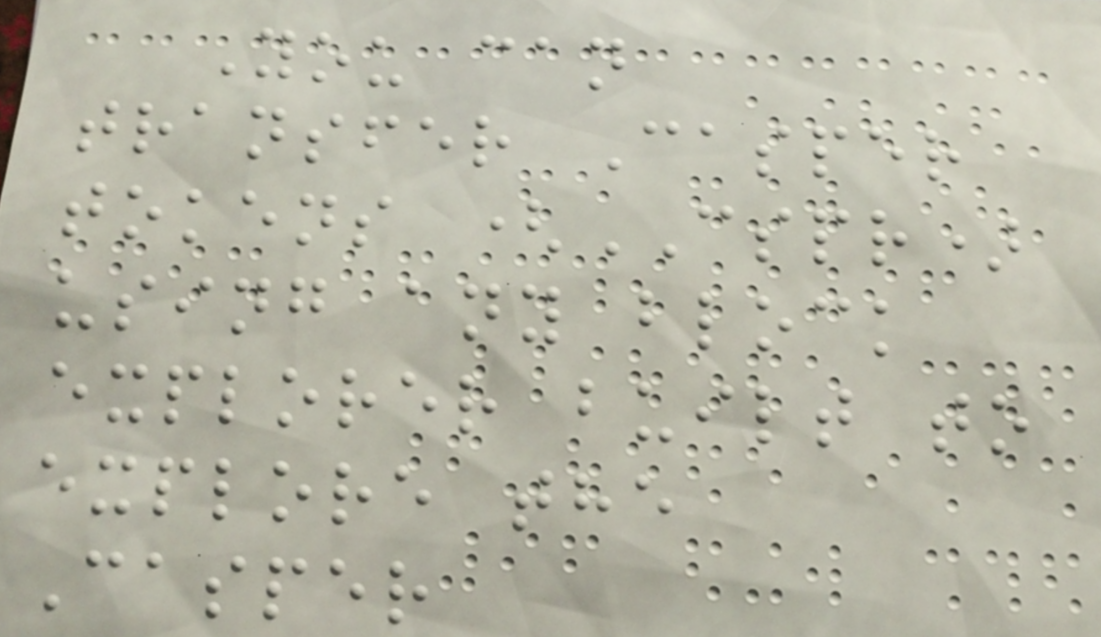You can
transfer Casper
tokens (CSPR)
using any block
explorer built to
explore the
Casper
